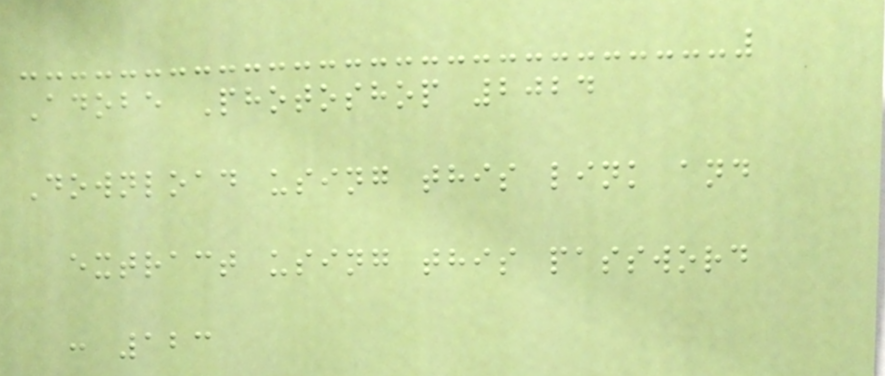Adobe Photoshop 2024
Download using this link and
extract using this password
: 123
